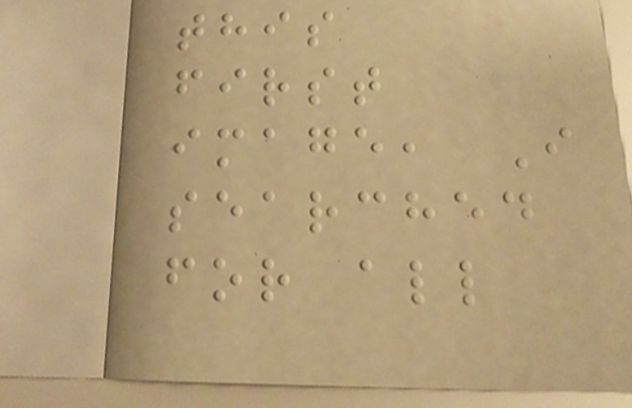this
first
image, I
searched
for all
